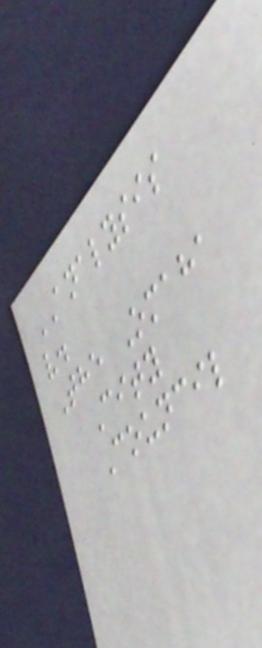ANALYSIS
v.
The Omaha
City
Council
